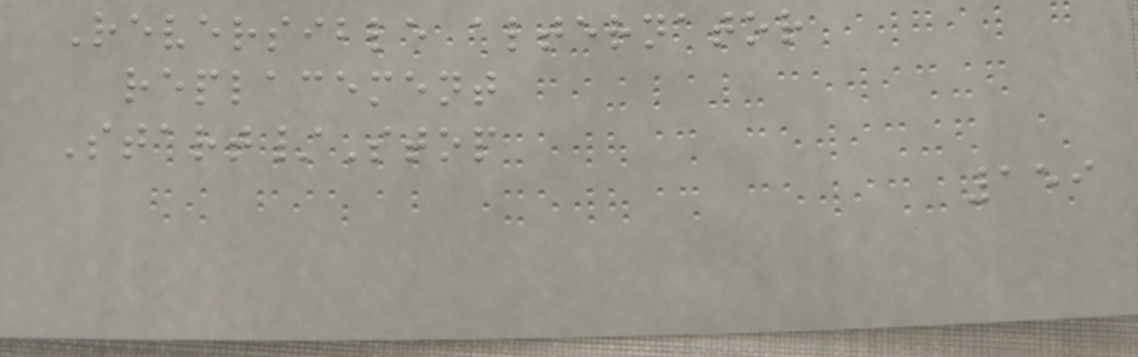Reversible alternator
replacement
Start/Stop
159
